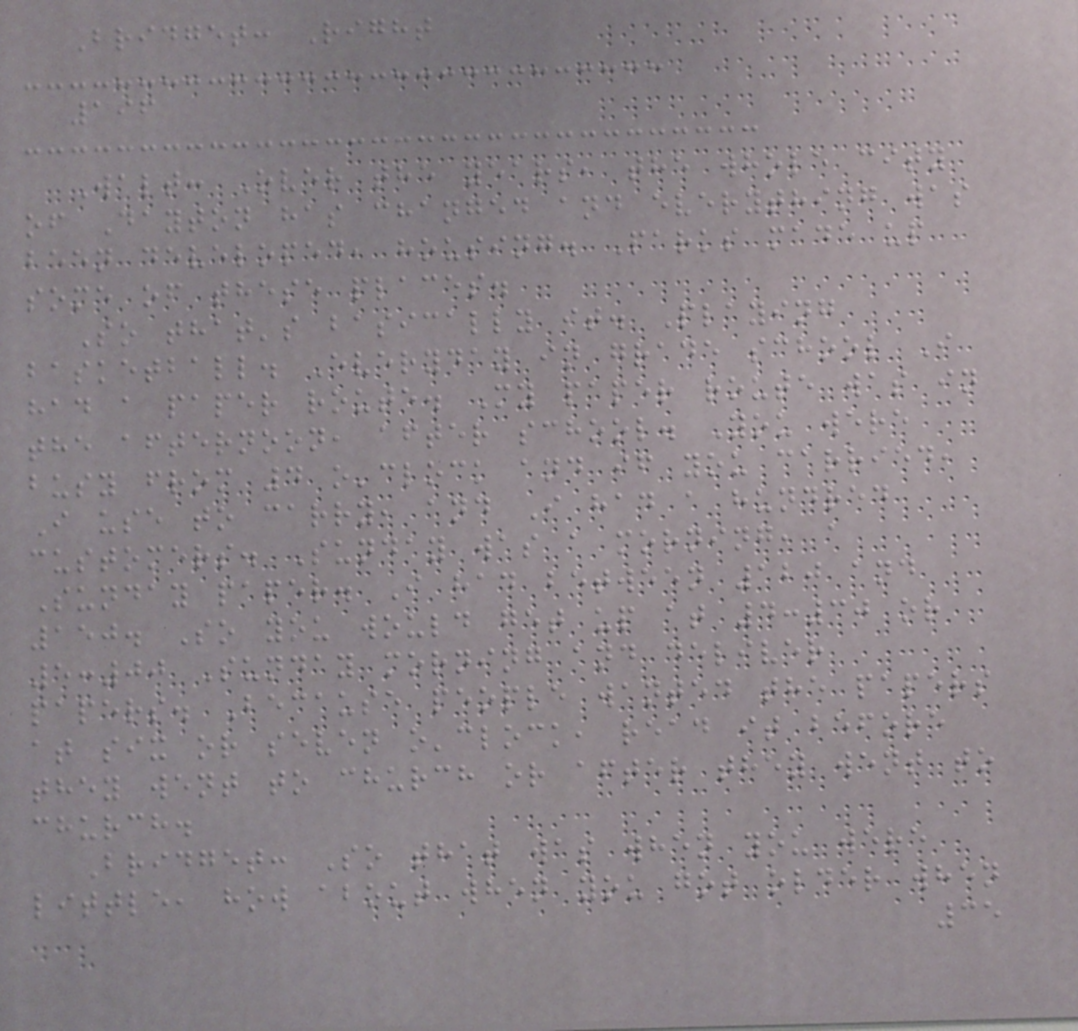Bridget: Right
196
Walt: Over the years, the whole city
of Dayton has changed and everything was
been developed, housing. Parks made up
some of these places.
So that's basically it. Playing
basketball. Everyday in grade school I
had a paper route. My paper route was in
the afternoon, after school. You were
busy from 4 o'clock and if you carried,
I use to carry, and I had a hundred
customers. Sunday was a morning, a
Sunday paper. I had between 120 and
150. So you would get up at 4:30 or
5:00 Sunday morning and deliver
papers. Because people wanted the papers
at six or seven o'clock, read it before
they went to church or after they went to
church.
Bridget: So that was when you were
little, how about when you got older when
35
